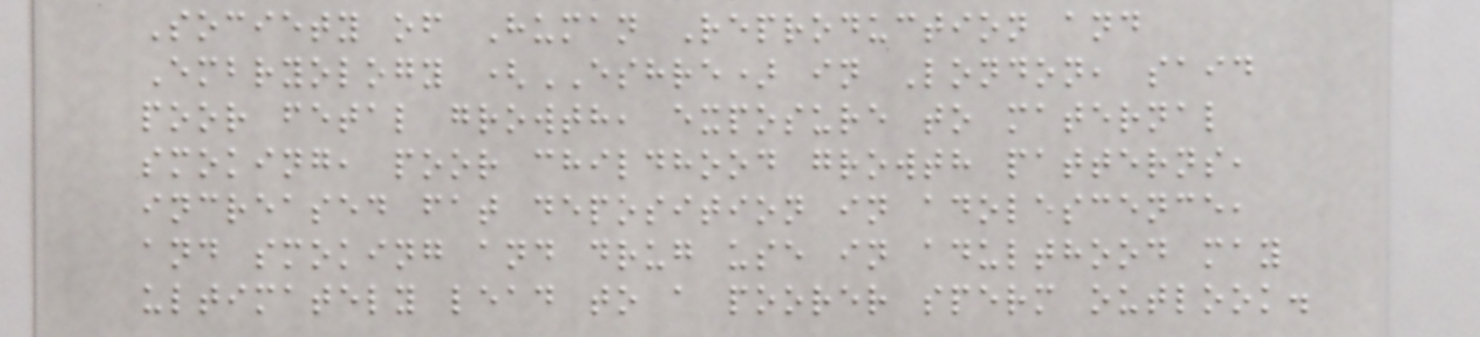Society of Human Reproduction and
Embryology (ESHRE) in London, said
poor fetal growth, exposure to maternal
smoking, poor childhood growth patterns,
increased fat deposition in adolescence,
and smoking and drug use in adulthood may
ultimately lead to a poorer sperm outlook.
